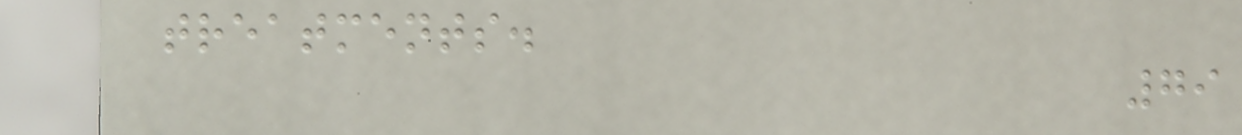treatments.
79
